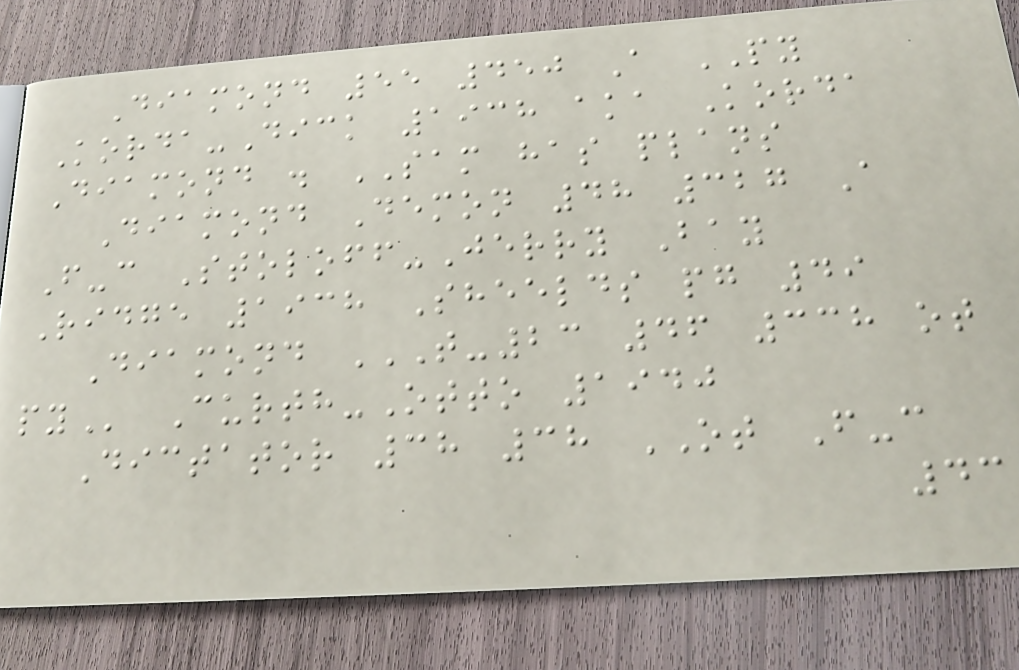Diamond 55 450 A PY
Korda-Dick 1938 aka Korda
Diamond . SAM has plans
Diamond Demon 48 327 A
F-c Stoloff-Jerry Bay
Ridge 1938 Sheelds pg 49
Diamond T-23 46 338 OT
PY Curth-Otto 1940
Dictator 38 38 OT F-c
43
